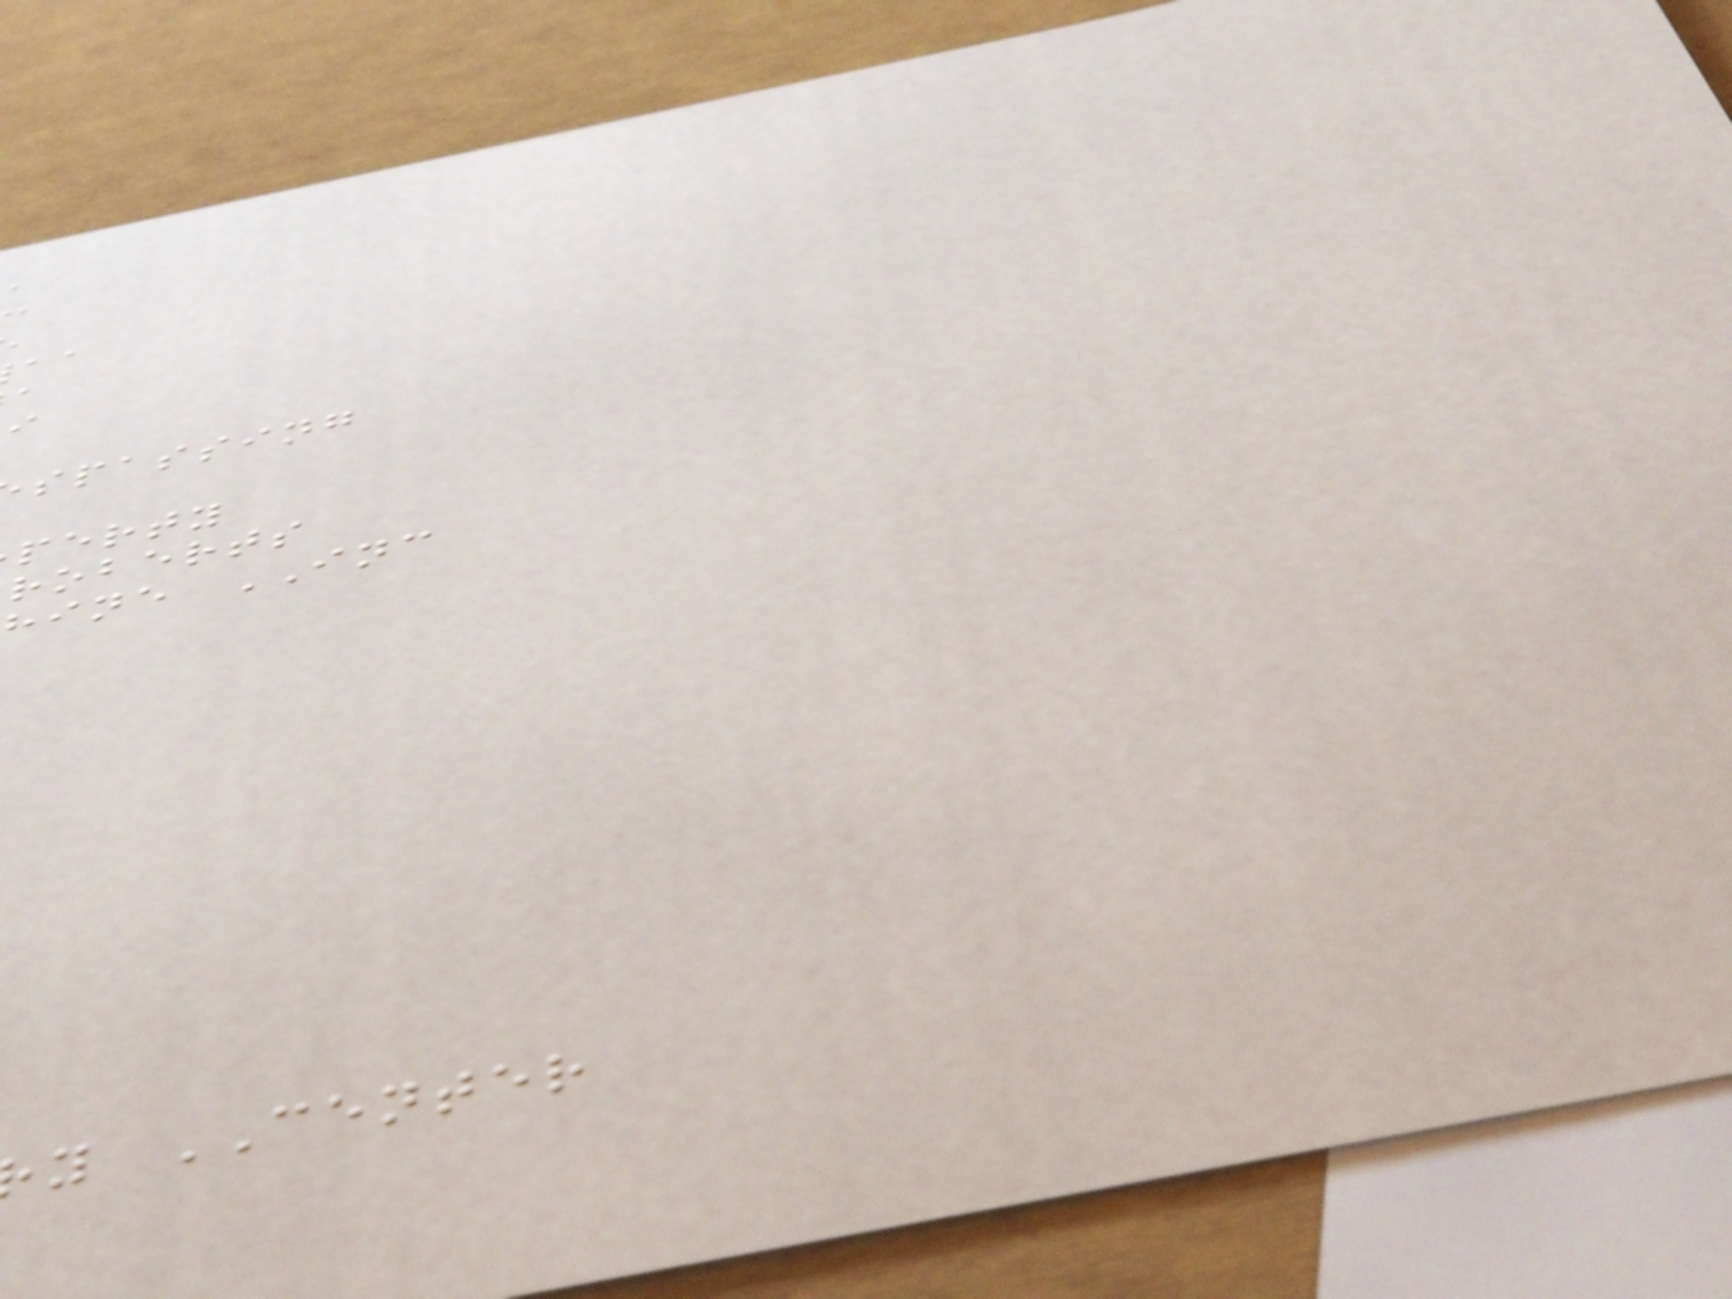spassing
perty
roberts
hine INC
y CENTER
